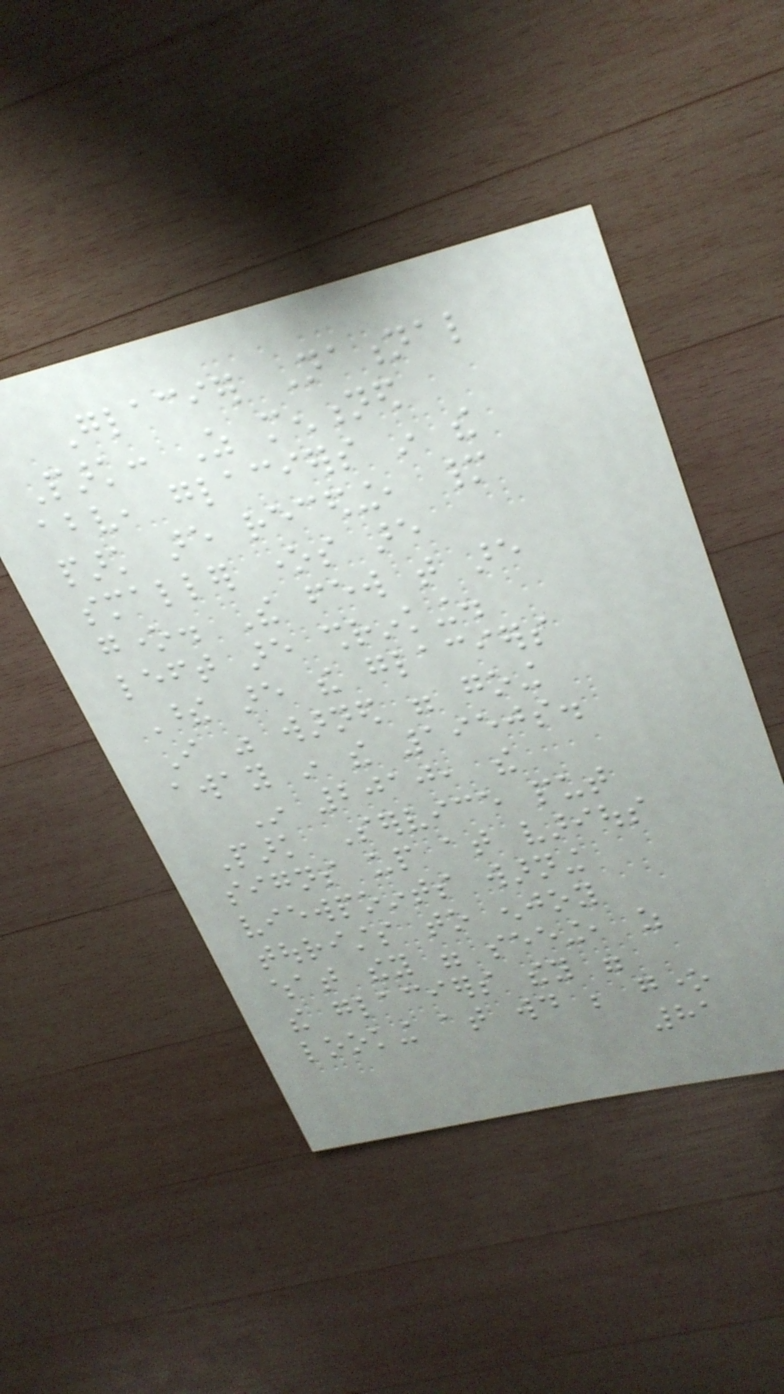Glacier National
Park: As mentioned
above, glaciers in the
park are receding, many
smaller ones are
gone. The few that are
left are shrinking.
These are the glaciers
I was warned were going
away in the 1950s.
In 2010, the
Park Service put
signs up at various
viewpoints warning
tourists to enjoy
what they were seeing, as
the glaciers they were
looking at would be gone
81
